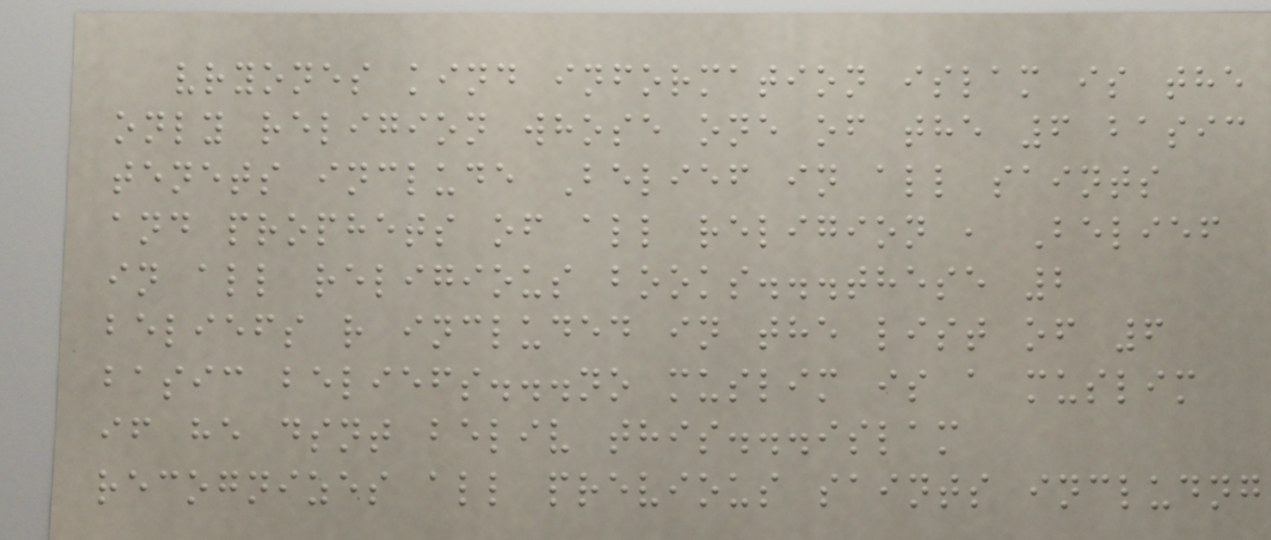vryones kind information islam is the
only religion whose one of the 6 basic
tenets include Belief in all saints
and prophets of all religion , Belief
in all religious books...these 2
beliefs r included in the list of 6
basic beliefs...no muslim is a muslim
if he dsnt beliv this...islam
recognizes all previous saints includng
